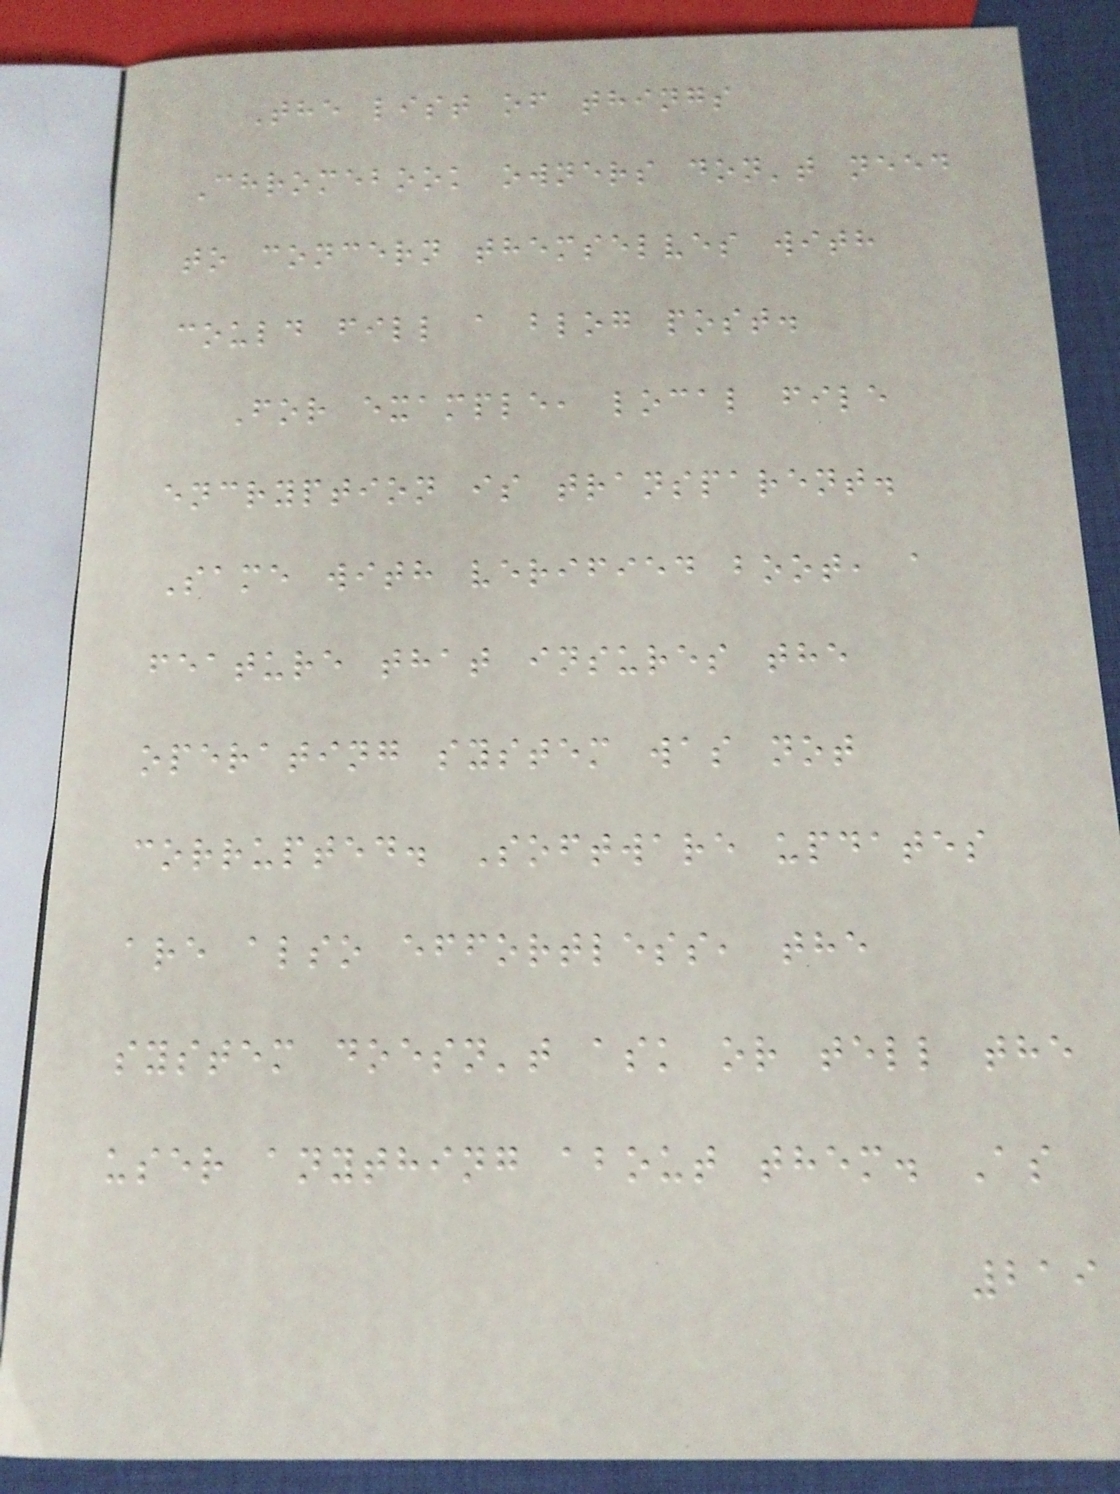The list of things
Chromebook owners don't need
to concern themselves with
could fill a blog post.
For example, local file
encryption is transparent.
Same with verified boot, a
feature that insures the
operating system was not
corrupted. Software updates
are also effortless, the
system doesn't ask or tell the
user anything about them. As
219
